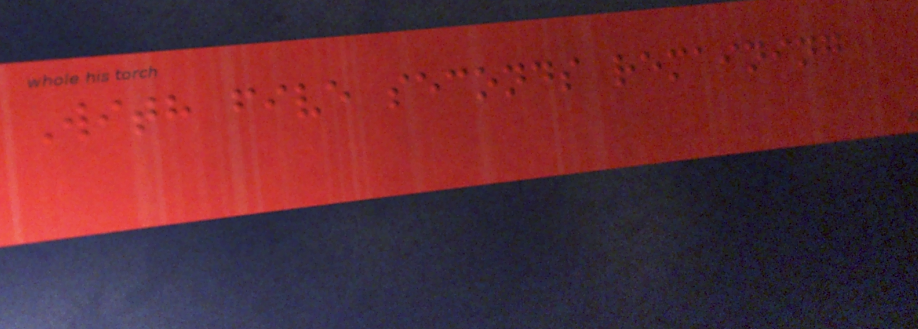With five seconds remaining
